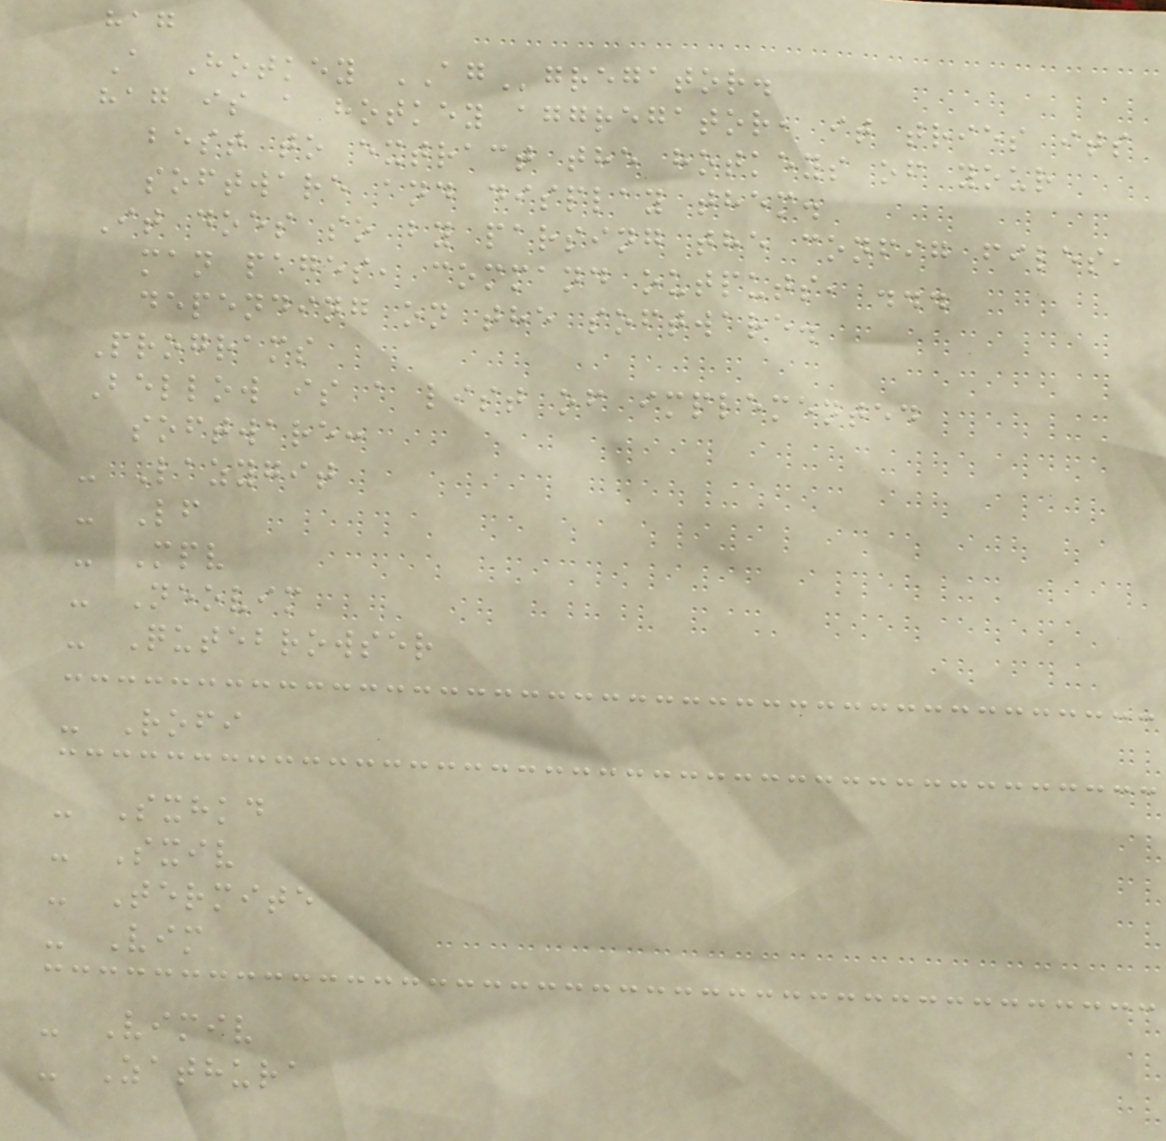hag
A Hotkey AGgregator.
hag is a hotkey aggregator, it tries its
best to extract the hotkeys of your
software and display them.
It does so by parsing the config files,
man pages, command outputs, ...
depending on the software.
Programs
Bellow is a list of implemented
software:
- Lazygit
- Lf
- Mpv
- Neovim
- Qutebrowser
- Rofi
- Sxhkd
- Sxiv
- Termite
- Vim
- Vimiv
- Zathura
